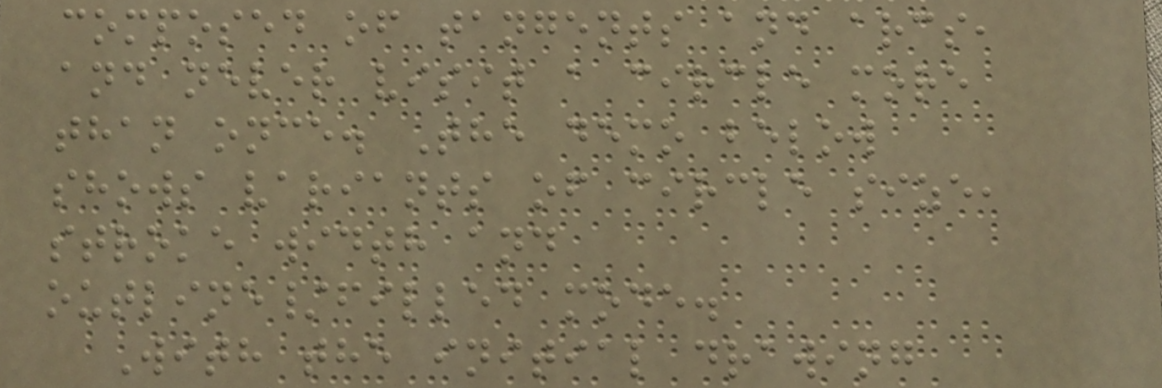composed of tangents and arcs,
and never visit a circle more
than once. The demo below
shows variants of circle size,
stroke width and
outline/filled mode.
With the initial drawing
